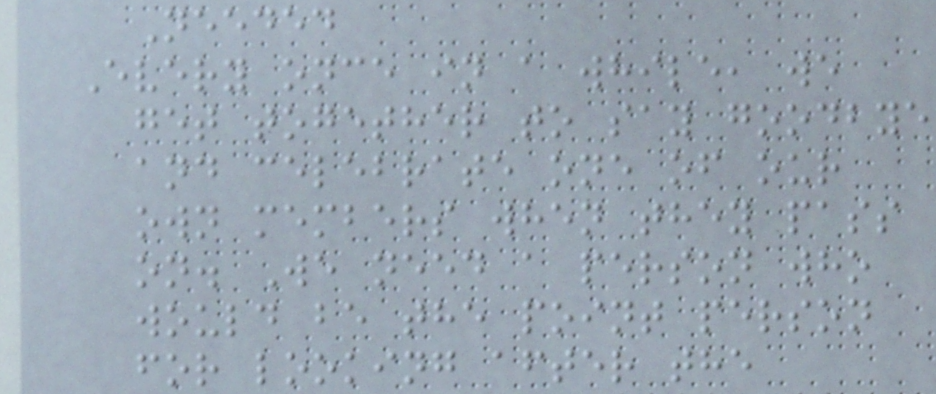Needed
Every once in a while, we
get together to say goodbye
and celebrate one of our
own members when they pass
on. We need a person who
would be the point person
for looking after the
